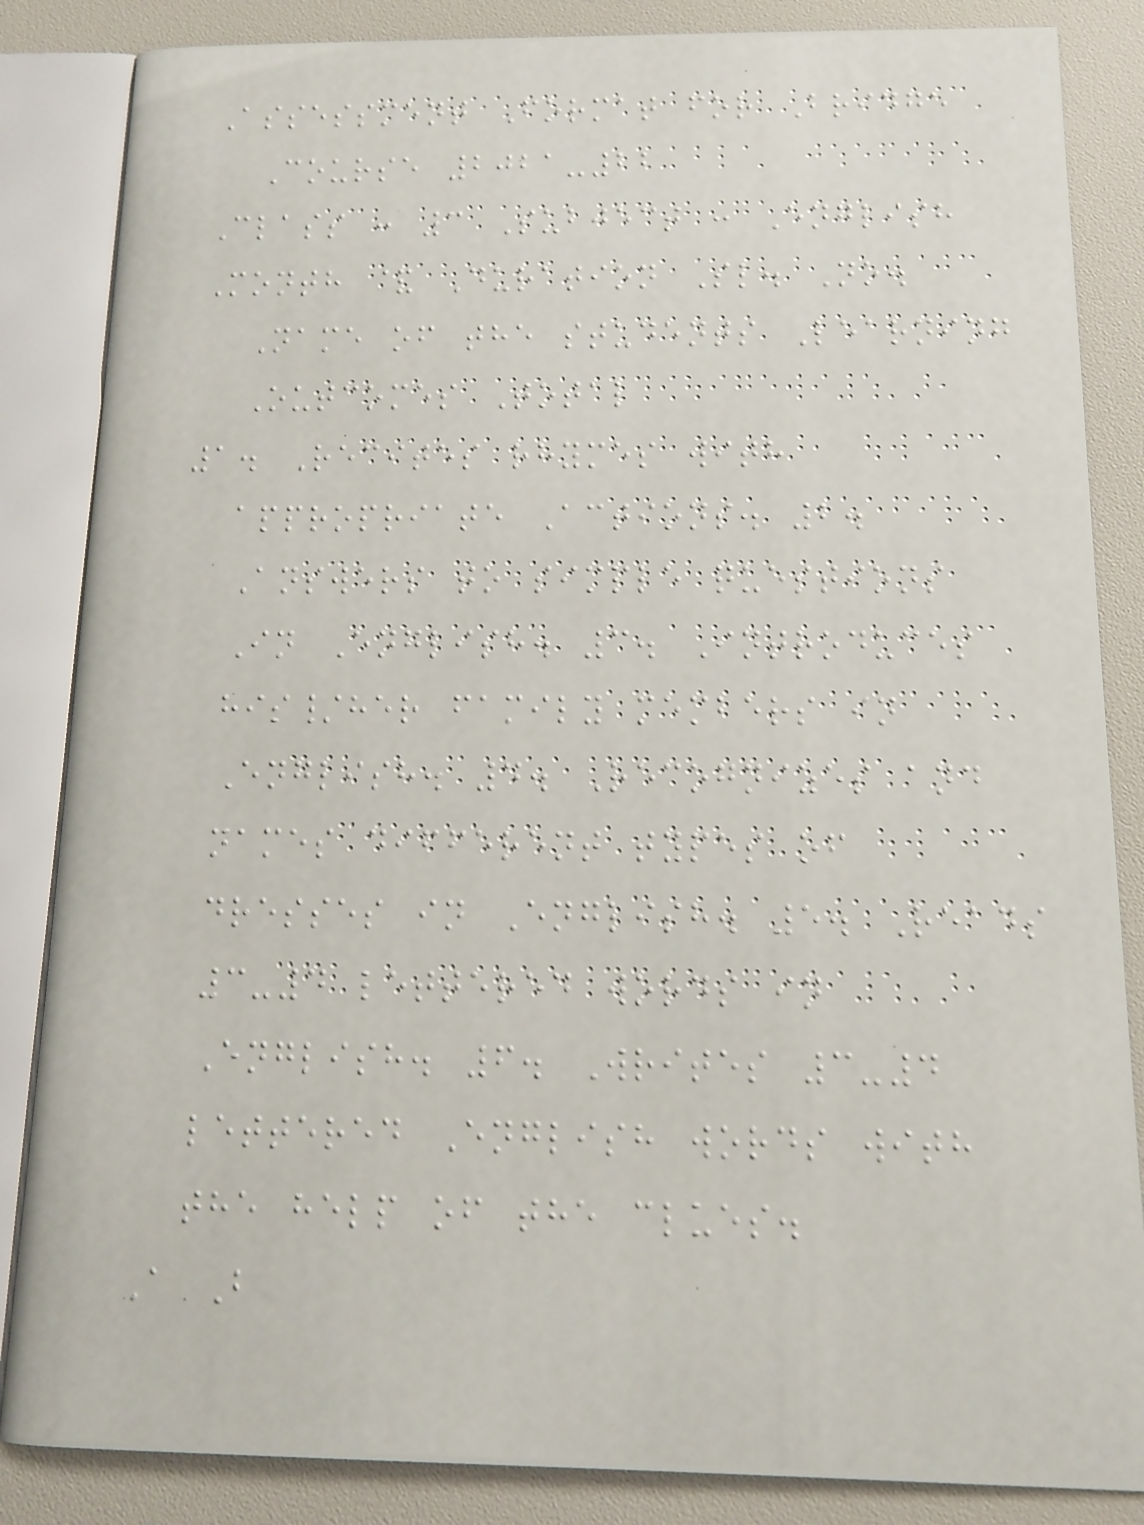Assessment Format for Bridge
Course 2021-22
Class : 3 Subject : English
Month & Duration Sl. No.
Name of the students Learning
Outcomes Total
1. Recites rhymes with
appropriate Actions. 2.
Answers to simple questions
In English. 3. Introduces
his/her family members in
English. 4. Recognizes and
names different types of
dresses in English. 5. Reads
3-4 lettered words in
English. 6. Writes 3-4
lettered English words with
the help of the clues.
A B
